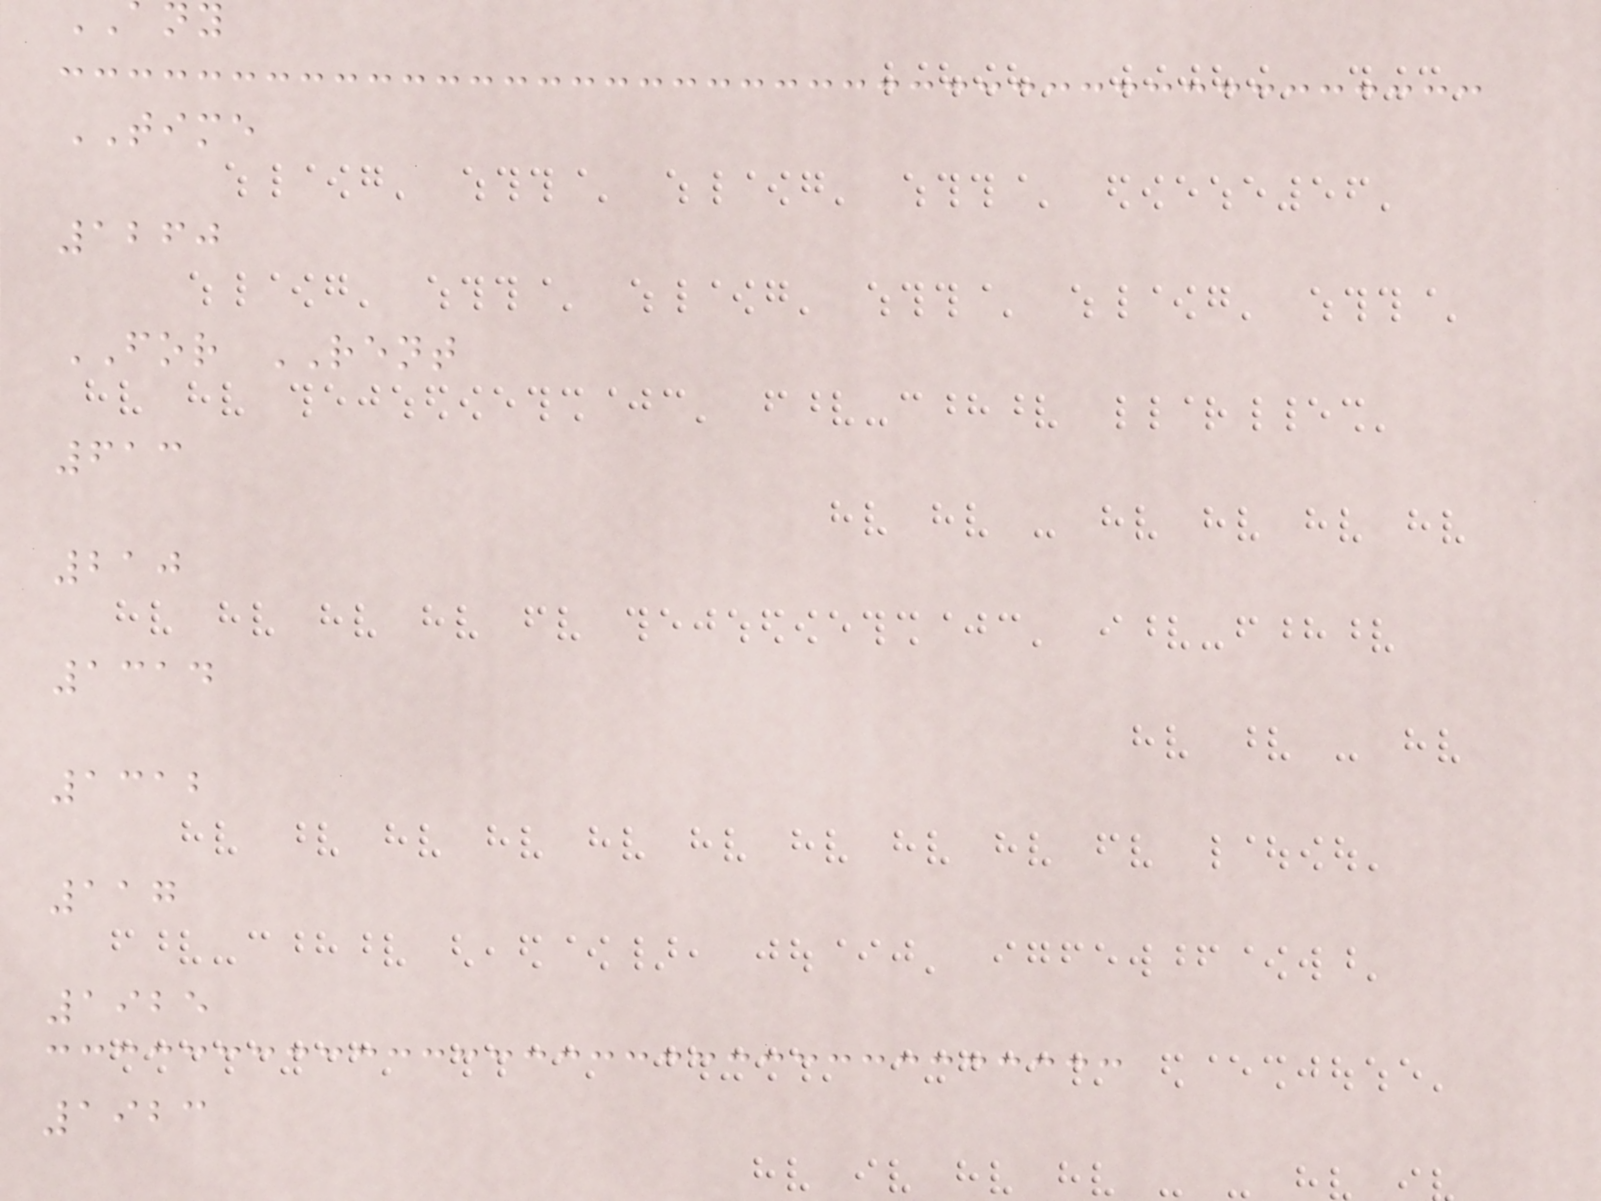TIME
1260
FOR RENT
613
210
1314
1312
117
1925
1923
